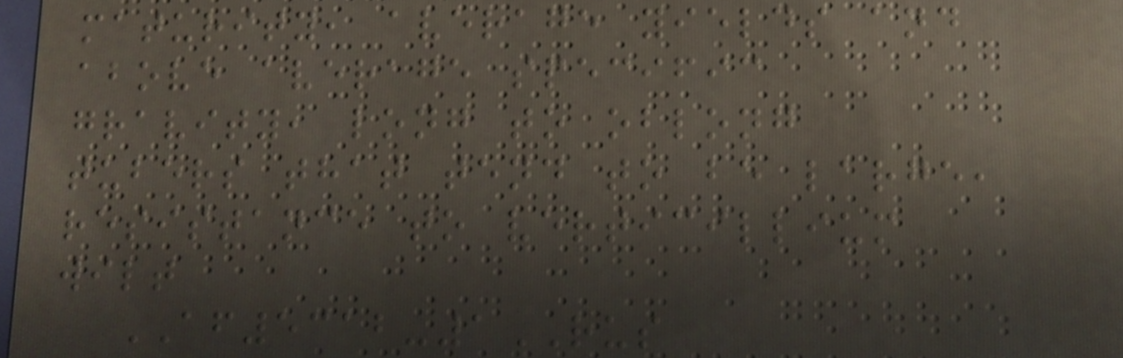maturity, average yields and
above average specific
gravity, long to oblong
tubers that tend to be large,
resistance to verticillium
wilt
AF5312-1RUS
